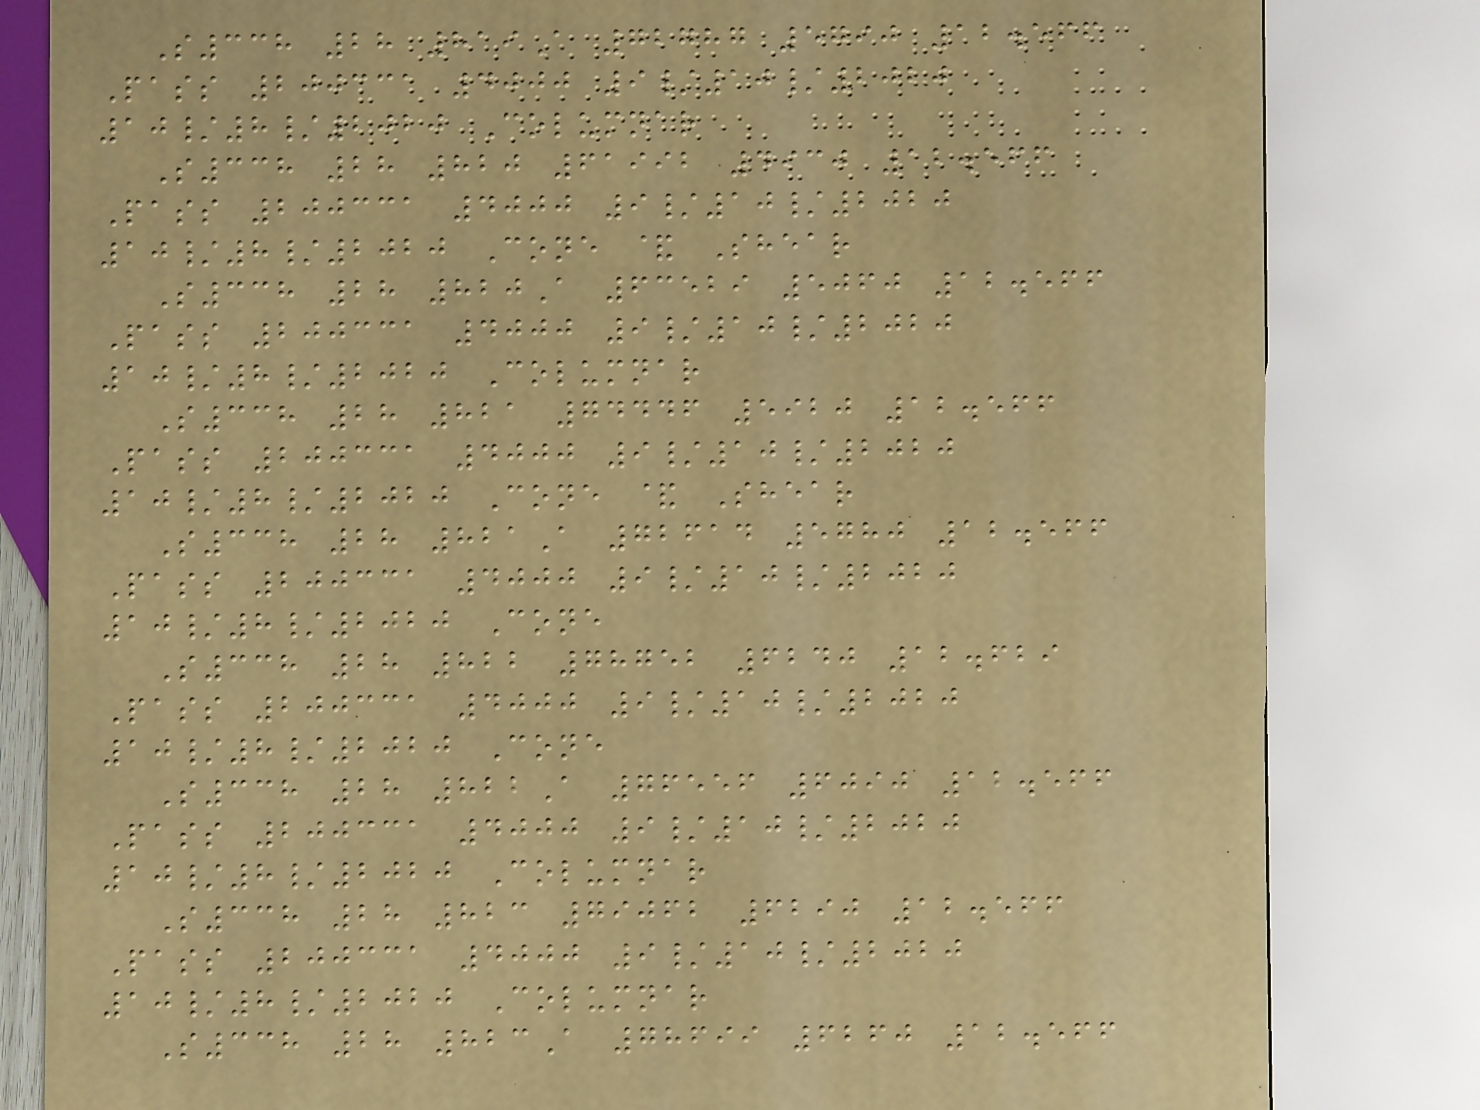S338 28 819A 72787 5790 12.566
Pass 200331 4000 9/10/2020
10/8/2020 Columnar
S338 28 820 61992 4930 12.566
Pass 200331 4000 9/10/2020
10/8/2020 Cone & Shear
S338 28 820A 63529 5060 12.566
Pass 200331 4000 9/10/2020
10/8/2020 Columnar
S338 28 821 74446 5920 12.566
Pass 200331 4000 9/10/2020
10/8/2020 Cone & Shear
S338 28 821A 72614 5780 12.566
Pass 200331 4000 9/10/2020
10/8/2020 Cone
S338 28 822 78752 6240 12.629
Pass 200331 4000 9/10/2020
10/8/2020 Cone
S338 28 822A 76556 6090 12.566
Pass 200331 4000 9/10/2020
10/8/2020 Columnar
S338 28 823 79062 6290 12.566
Pass 200331 4000 9/10/2020
10/8/2020 Columnar
S338 28 823A 78699 6260 12.566
